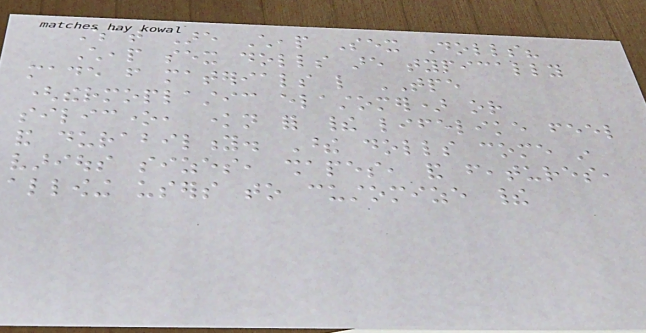What Are Cheap Sex Dolls?
Cheap sex dolls are typically
made from materials like TPE
(thermoplastic elastomer) or
silicone, known for their lifelike feel
and durability. These dolls come in
various sizes, shapes, and features,
allowing users to customize their
